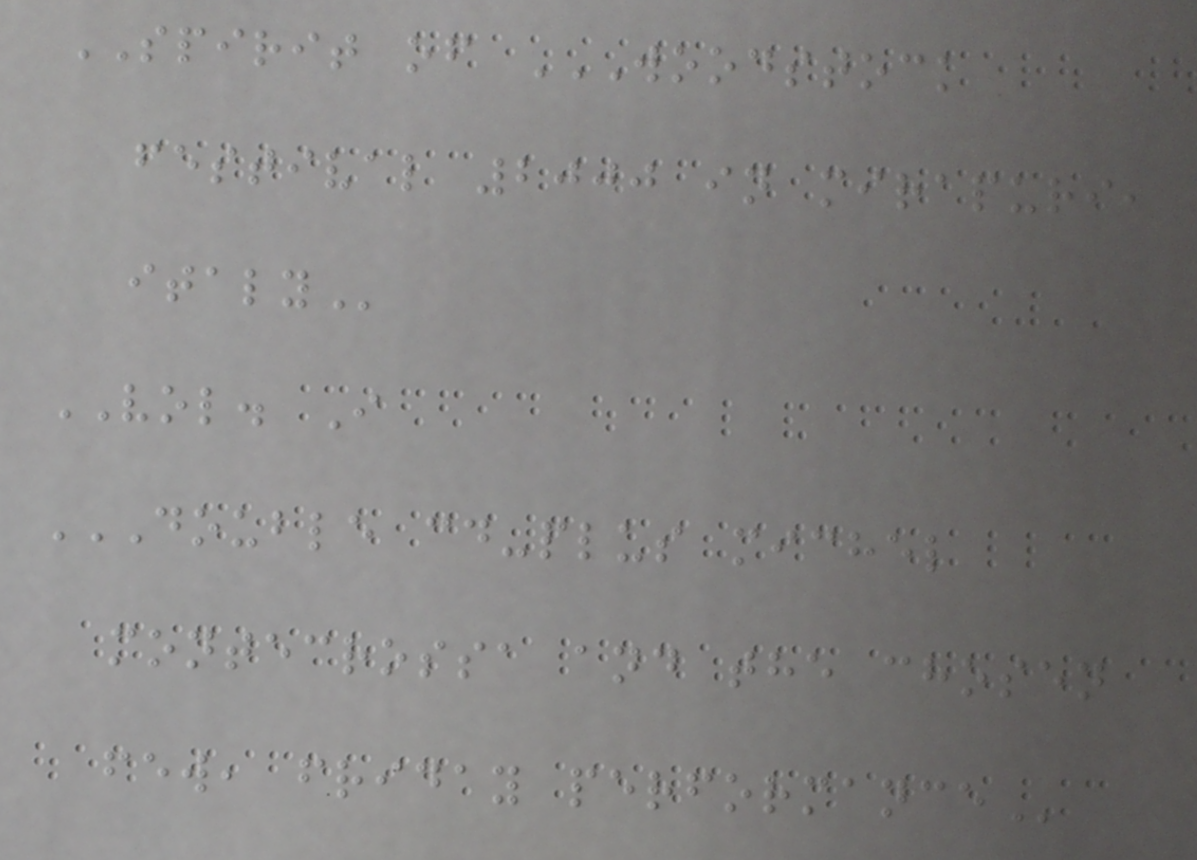SPIRIT of WOODSTOCK
FESTIVAL 2000 IN MIRAPURI,
ITALY
VOL. I
DOUBLE CD-PLUS MICHEL
MONTECROSSA AND THE CHOSEN
FEW, FRIDAY PERFORMANCE
